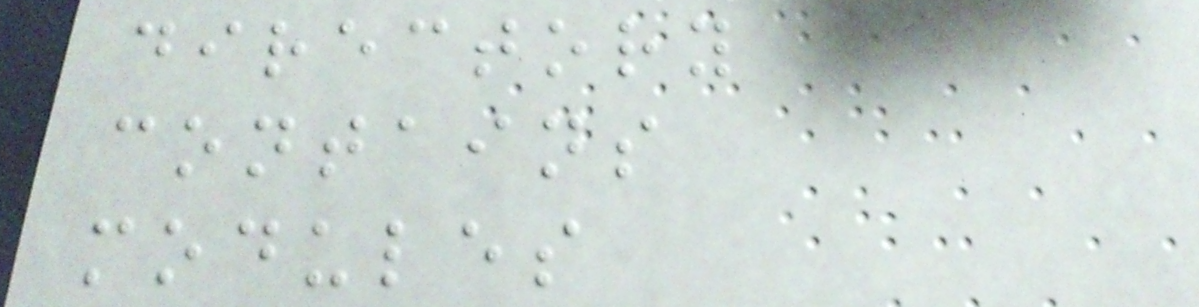directory
contains
modules
